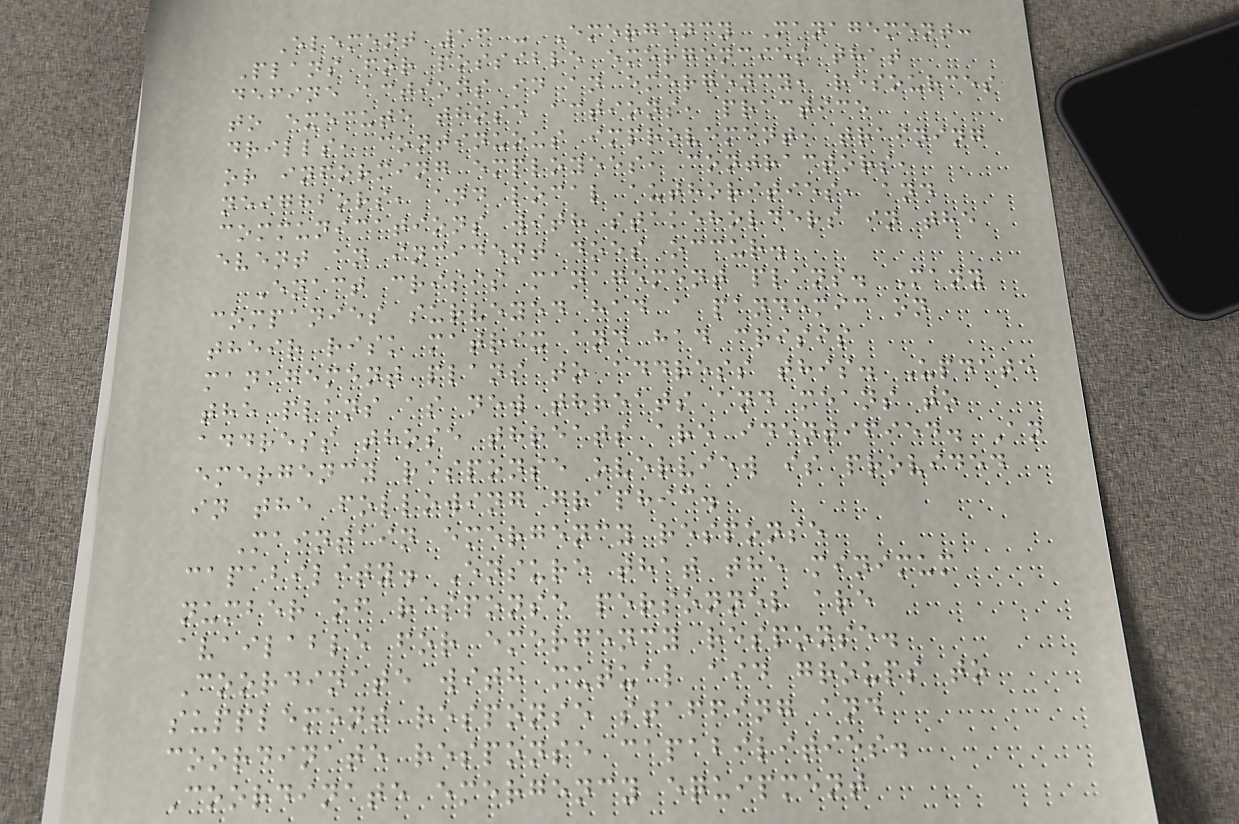Element 16 - Emergency Management:
Plans for possible emergencies that
define actions in an emergency, resources
to execute those actions, practice
drills, continuous improvement, training
or informing employees, contractors,
neighbors, and local authorities, and
communications with stakeholders in the
event an incident does occur.
Enact crisis management plans. Many
companies surveyed had a pandemic on
their risk matrix and had crisis
management plans to address this. Update
the plans as new threats and means to
address those threats are identified. An
emergency response overview is provided
in the following graphic.
Maintain emergency response
capability. Ensure that the minimum
number of response personnel are
available for emergency response.
Coordinate with mutual aid groups to
supplement response staffing and
coordinate response capabilities.
Coordinate emergency equipment
